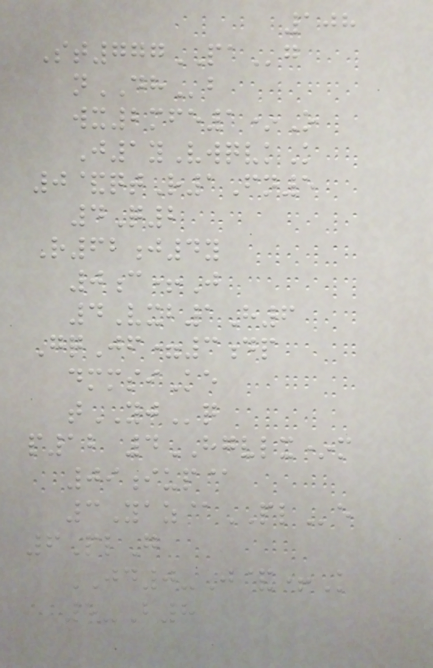108
St777PAg
nDHb
wx2mfe1*O
J1yVwqvkK
0&qtR1Fn5
4Q2
R62j4y
0c+J
4Vxb1H6
GqJf=3dp
dmmsiKe
tYJq
p12 4HGVLX*m
09iup@
3Yaz@PLe
6PlG
JD0-J&+K
5-B8
